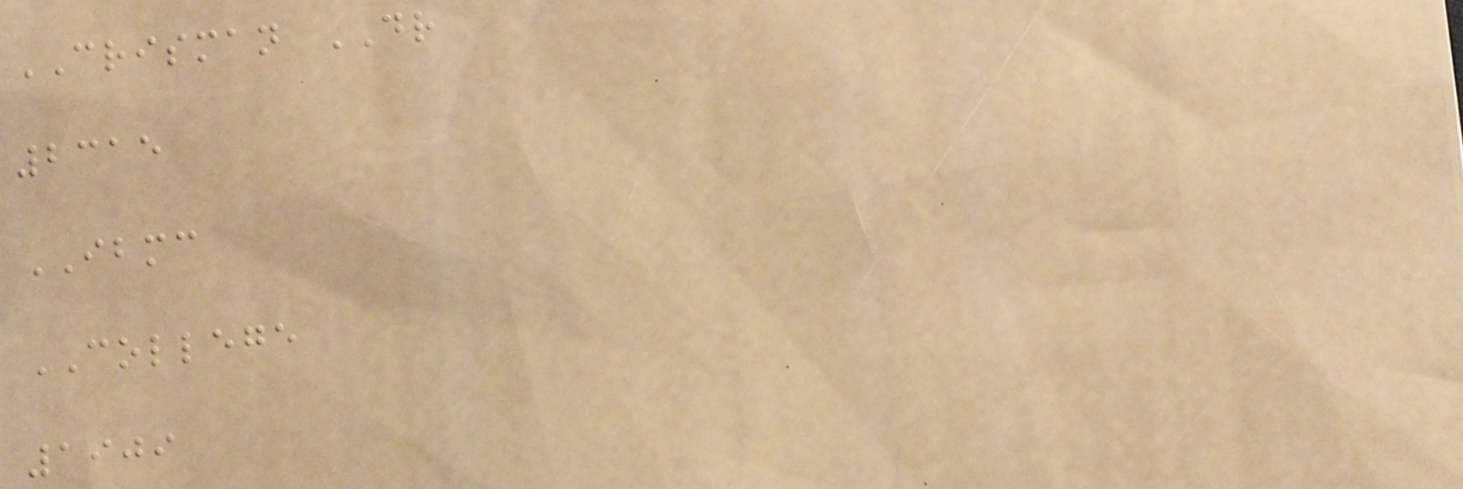CRISMAN DR
2315
IBMC
COLLEGE
1909
